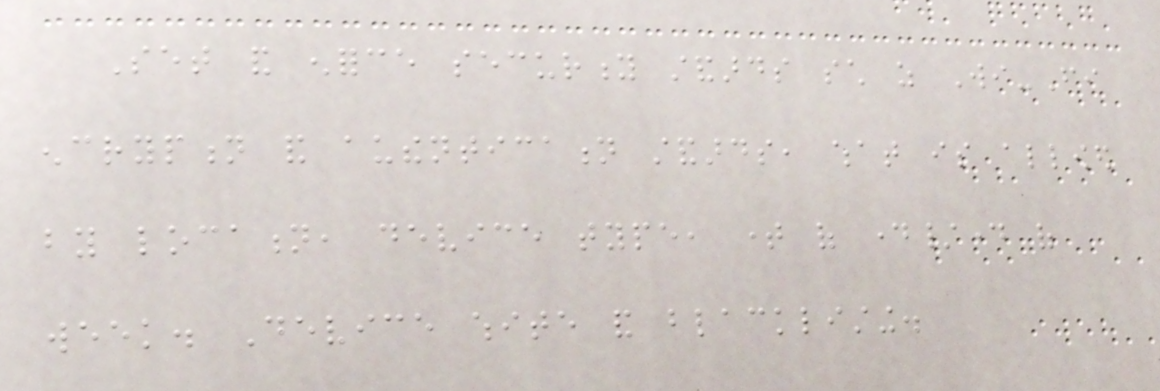Set and enforce security standards such as Wi-Fi
encryption and authentication standards, what is allowed
by location, device type, time of day/day of
week. Device white and blacklisting.
